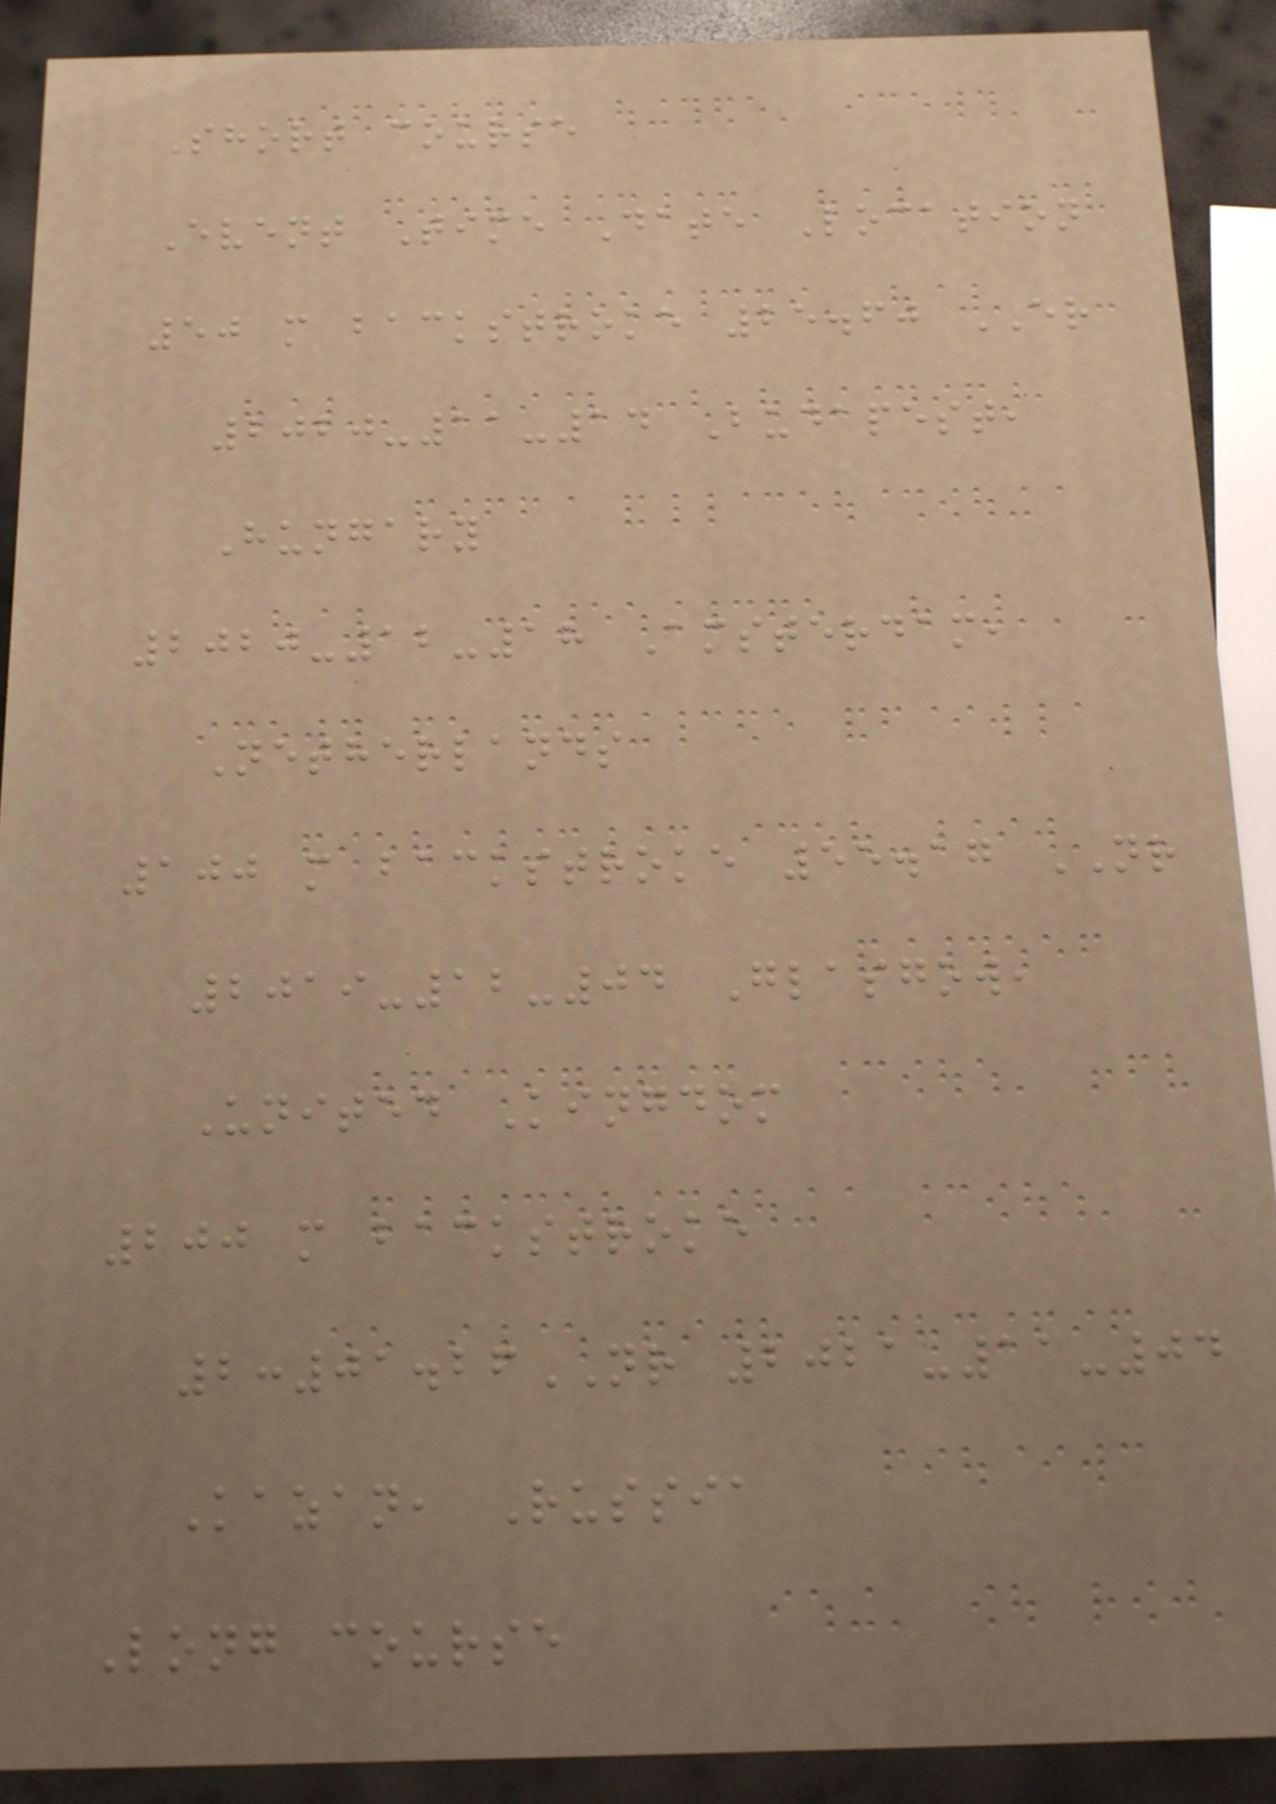Short course
Event Time Date Location
50 m backstroke 25.60 ER
2020-11-14 Budapest,
Hungary
2020-12-18 Amsterdam,
Netherlands
100 m backstroke 55.17 NR
2019-12-04 Glasgow,
United Kingdom
200 m backstroke
2:01.26NR 2021-11-04
Kazan, Russia
Long course
